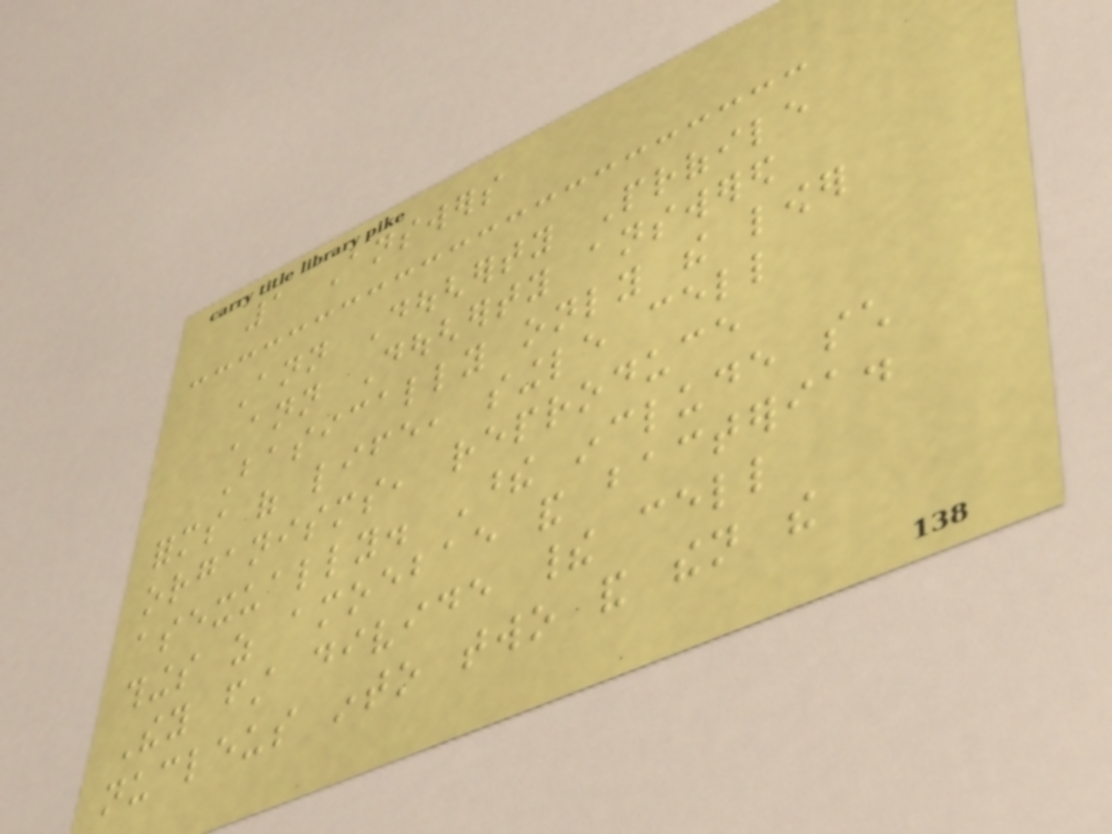1 Answers
Ann Dougherty Profile
Ann Dougherty answered
Basically only the lower
forms of life, single cell
organisms, reproduce
asexually. These include such
things as amoebae and bacteria.
They first divide their cell
nucleus into two and then the
